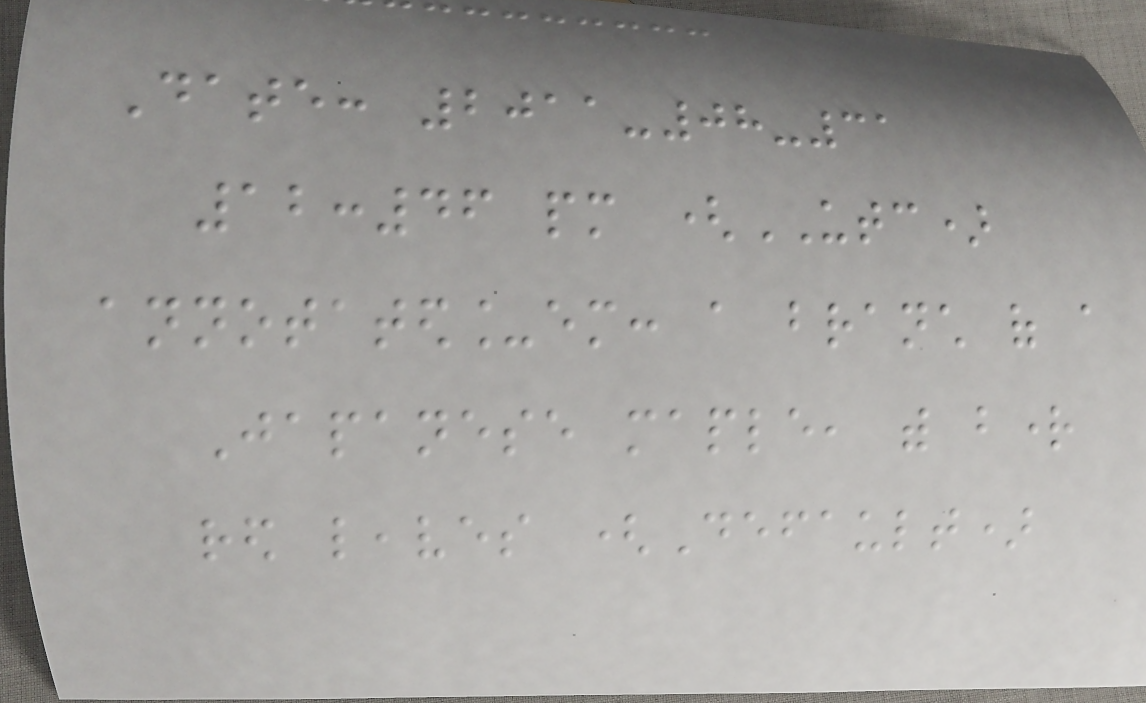Date: 2011-08-31
12:46 pm (UTC)
annotated_em: a branch of a
Japanese maple, with bright
red leaves (Default)
